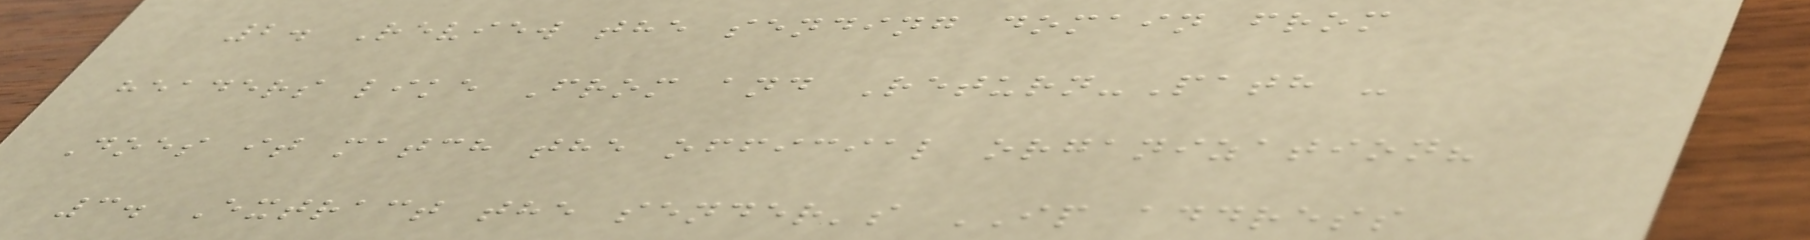2. Review the sending domain from
headers like From and Return-Path -
Does it match the official organization?
3. Extract the sender's IP address
